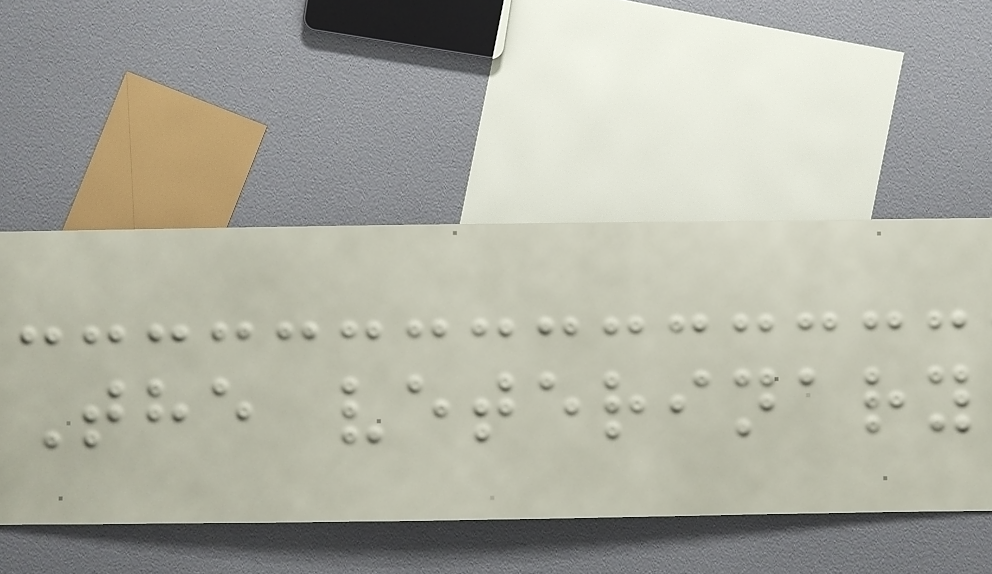The veterinary
